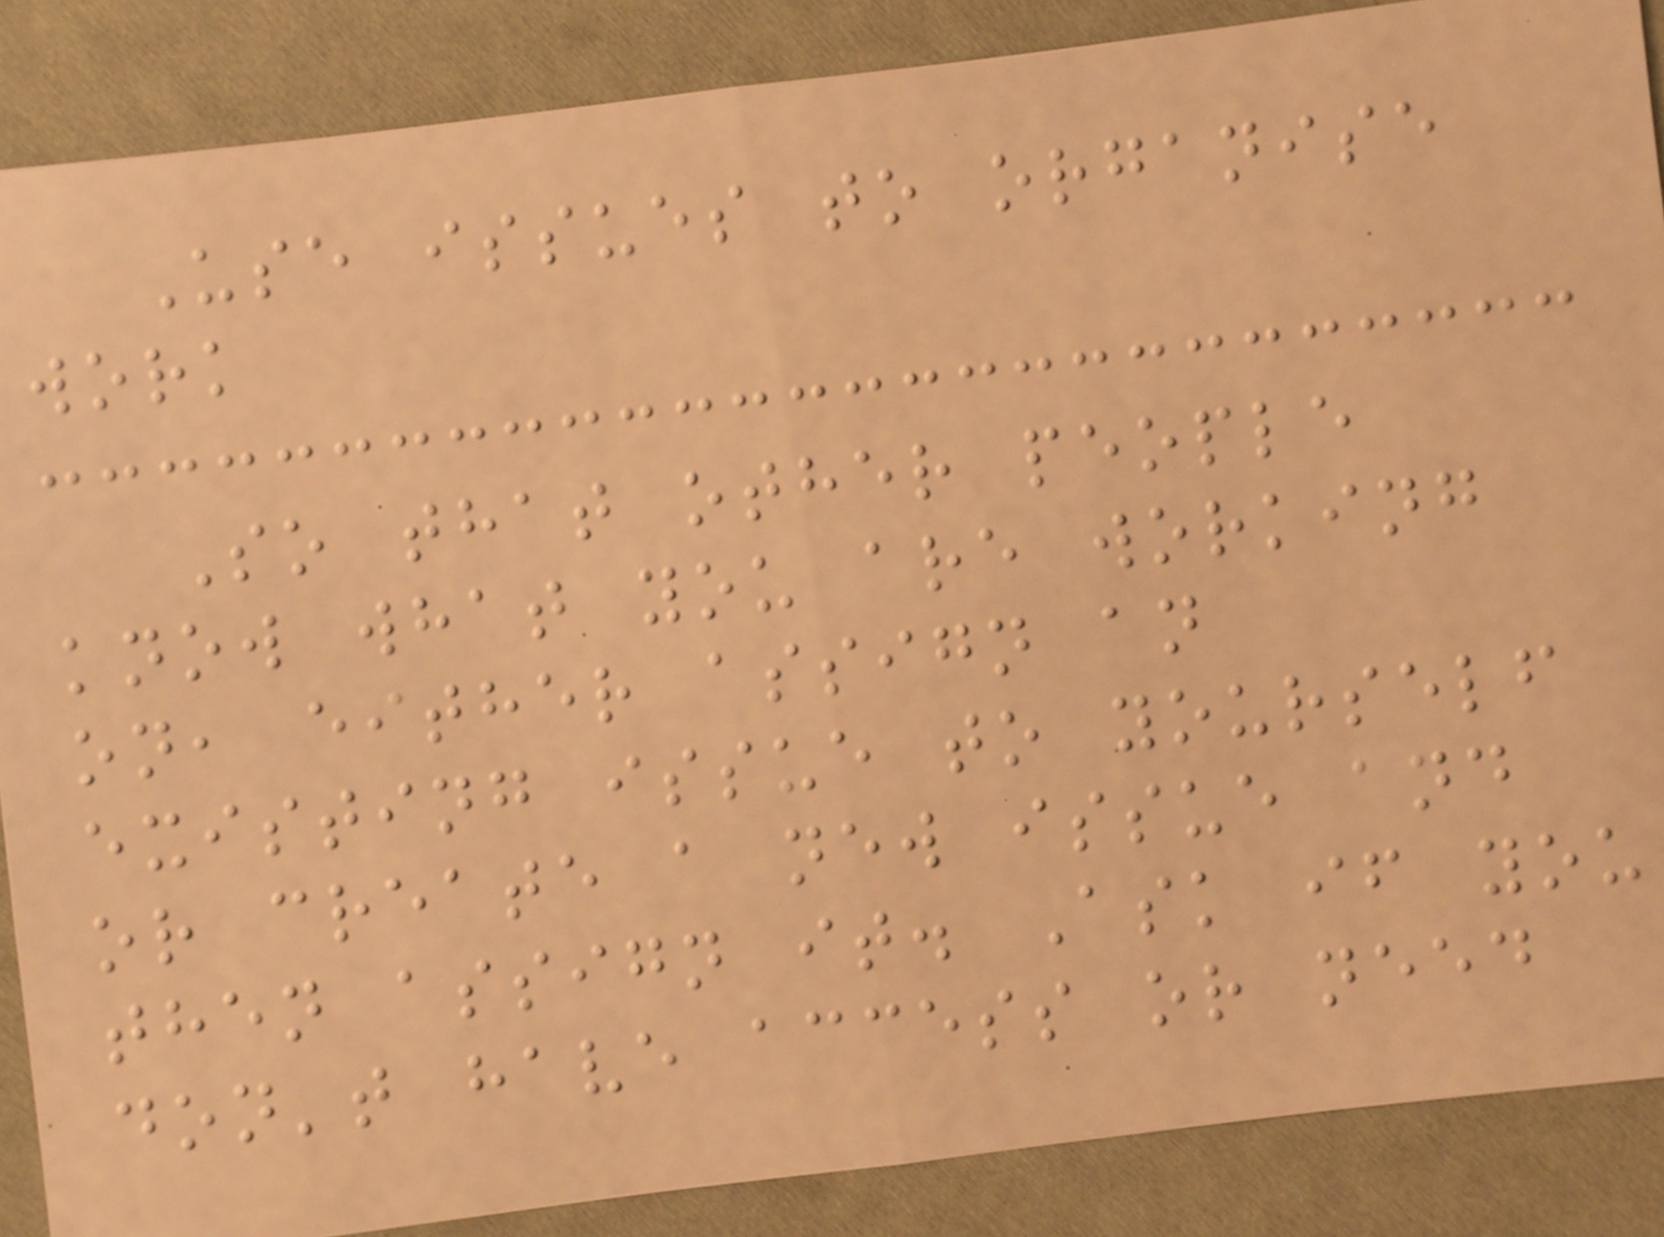Use issues to organise
work
So that other people
know what you are working
on, either assign an
existing issue to yourself
or create a new issue and
then assign it. Ask if you
don't have access or need
